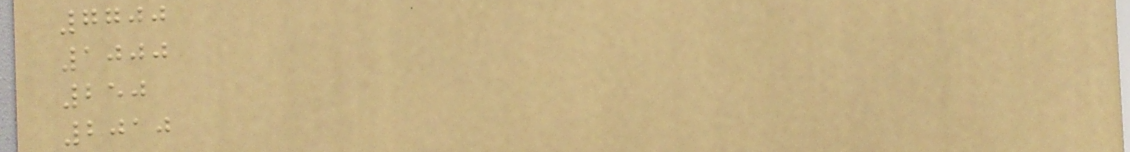7700
1000
250
2010
